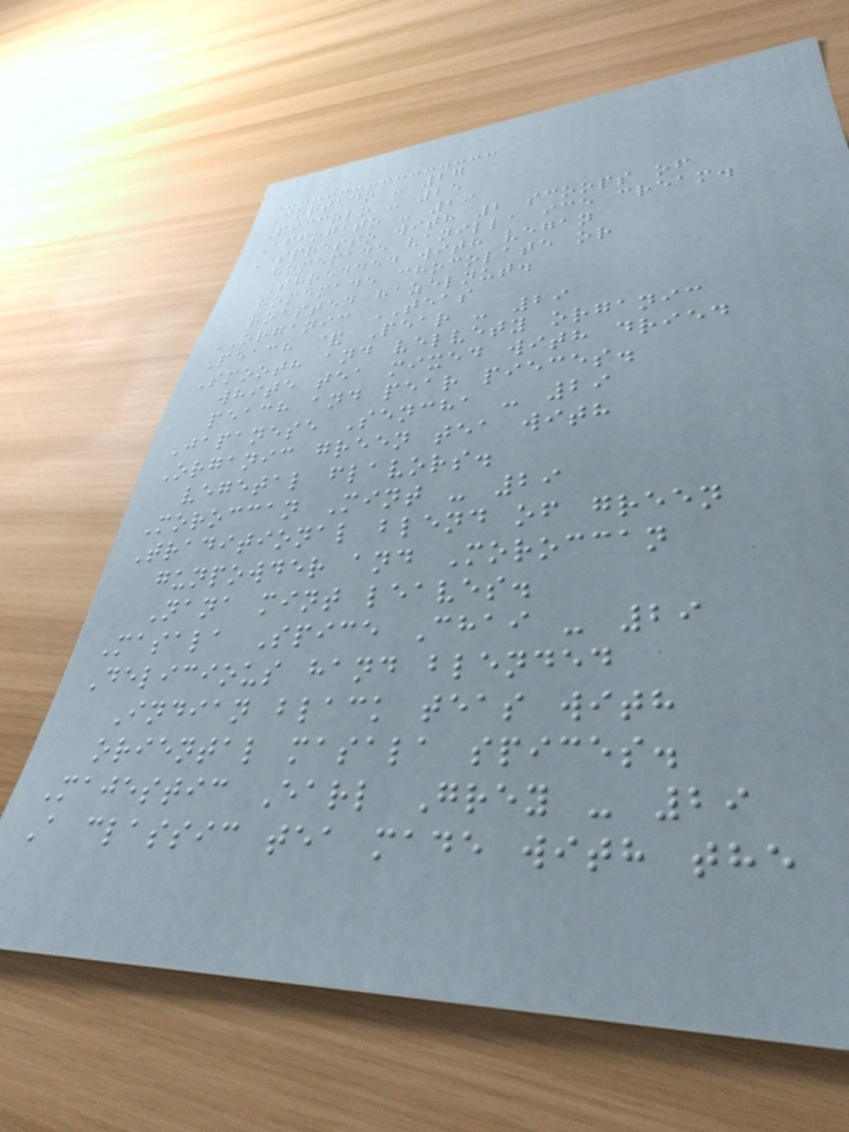Cortado - 27
Piccolo - 25
Affogato - 29
Espresso with 2 scoops of
homemade vanilla ice cream.
Shredded with vegan
homemade chocolate or
roasted hazelnut.
ORGANIC TEAS
Peach & Pear - 29
Smooth and velvety organic
white tea mixed with dried
peach and pear pieces.
Japanese Sencha - 29
Organic green tea with
vegetal flavors.
Moroccan Mint - 29
Traditional blend of green
gunpowder and Moroccan
Nana mint leaves.
Masala Spice Chai - 29
Delicious hand blended
Indian black teas with
oriental masala spices.
Majestic Earl Grey - 29
A classic tea made with the
